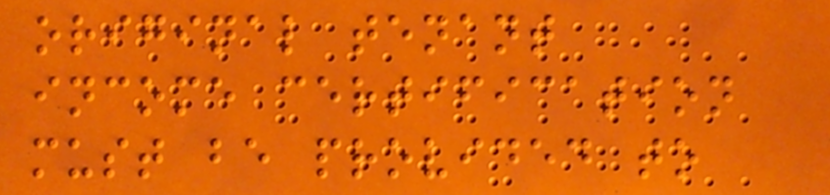original tenant
income certification
must be provided to
